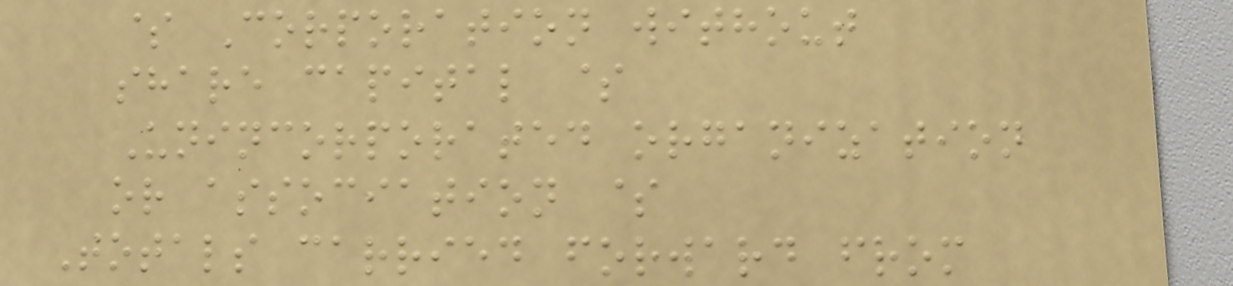$ Corporation without
share capital $
Unincorporated organization
or association $
Totals carried forward from
